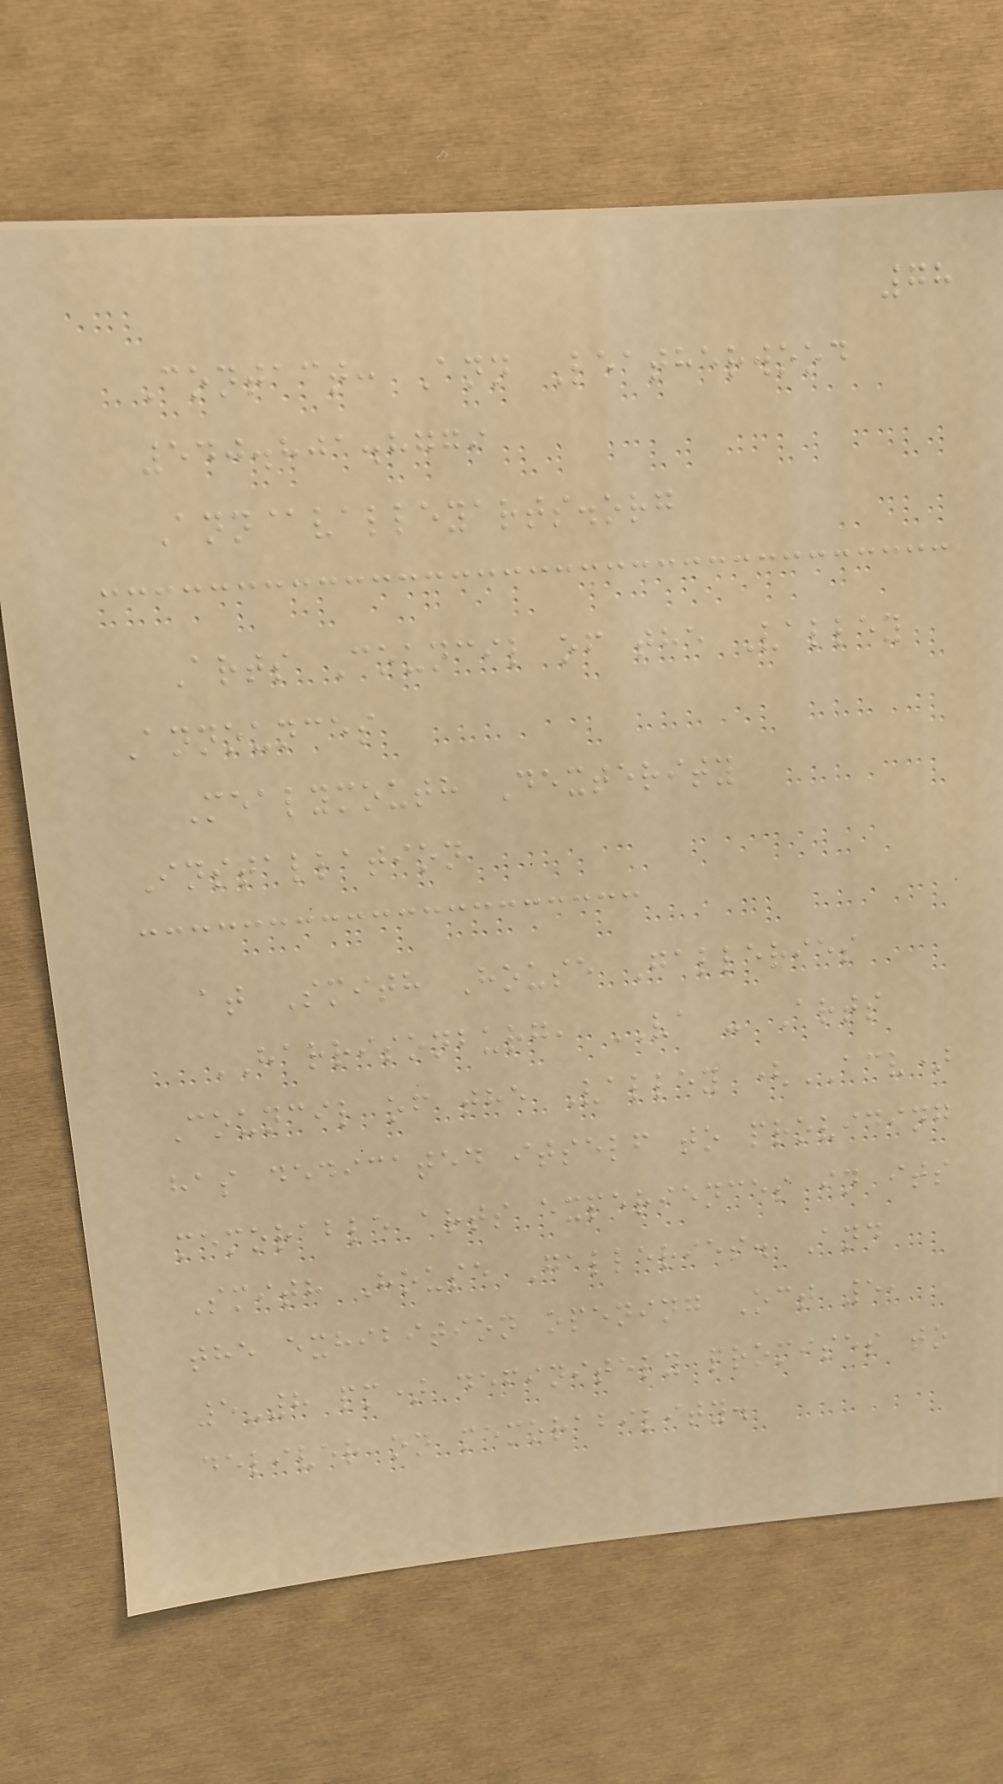78
Contact: Ann Leatherwood
540.801.8779
Ann@valleyarts.org
Arts Council of the Valley
Announces
Mealymouth Dexterity
Installation
at Smith House Galleries
HARRISONBURG, VA - Arts
Council of the Valley (ACV)
has dedicated itself to providing
memorable arts experiences in its
Smith House Galleries. And
the exhibition opening Oct 5,
5-8 pm) definitely promises to
deliver on memorability.
